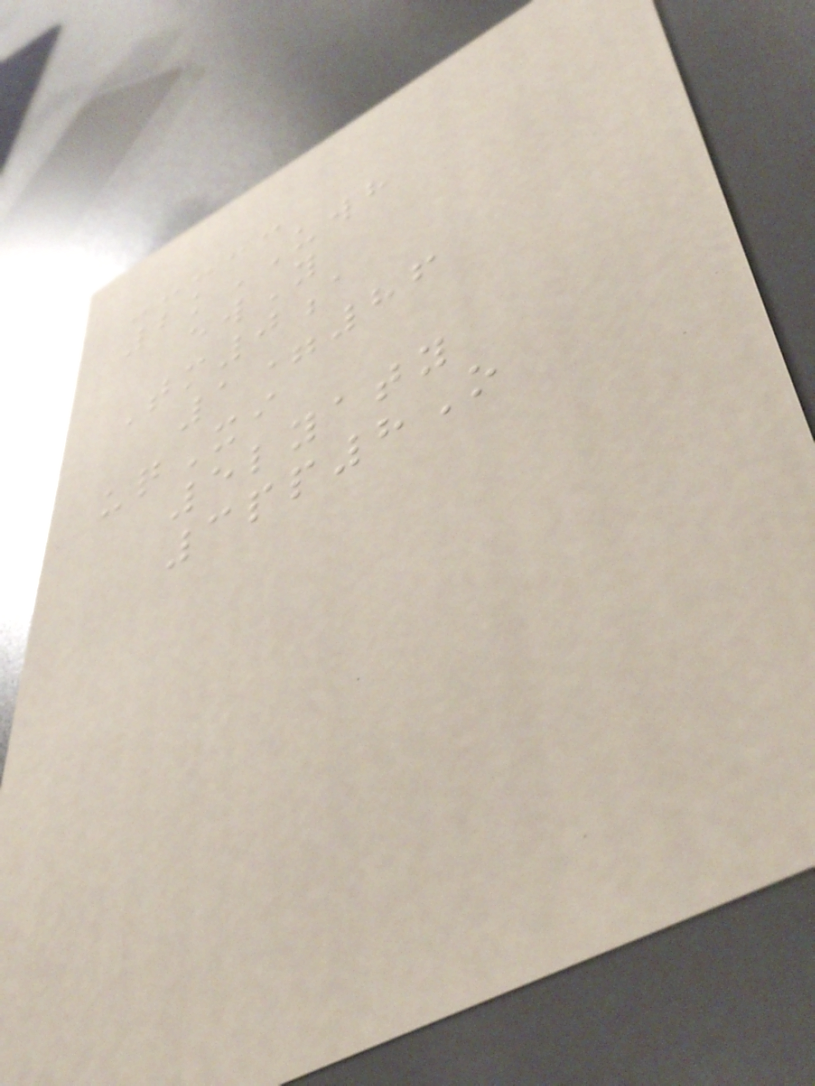2kUWH
ewY
Tm0a
1=86
uqXi
5lyaty
3pp8O
